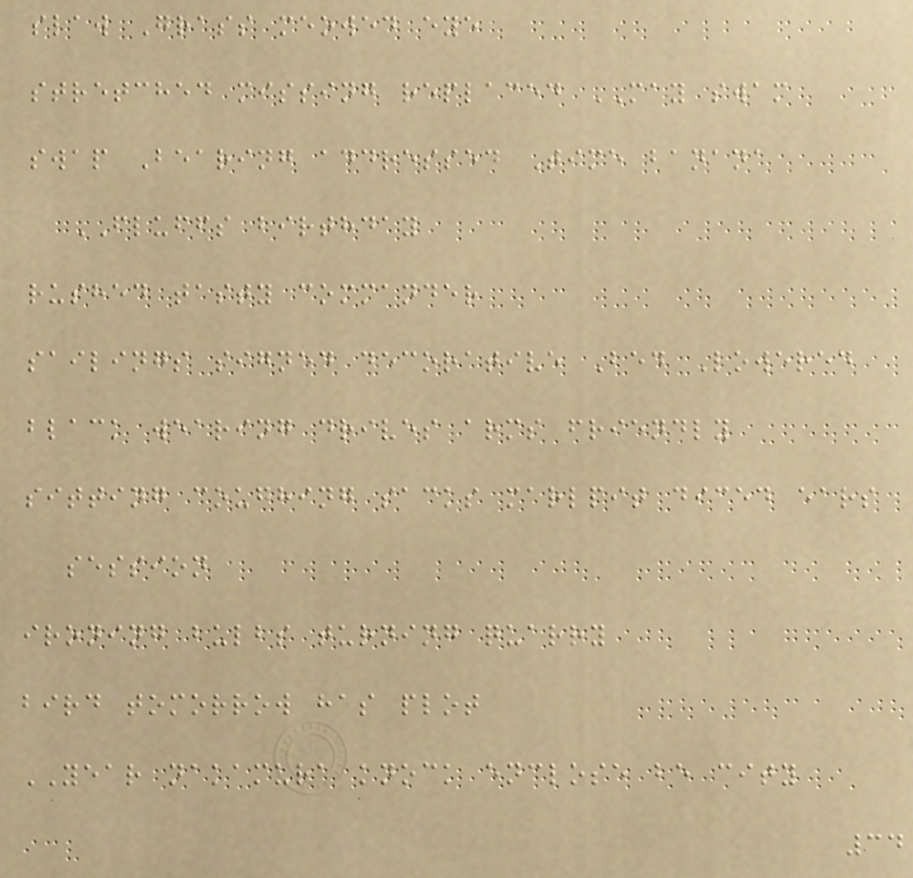slaw Grass meowed eye
stretched missing replaced MAY swam
swap Bearing addressed Time banana
FLUFFS birthday
rushed tasty commander
sailings signed decorative Bed Lowered
black wearing drives arms friendly
sitting coughing sacks marlpit diced ears
session
ironing bulbs turning quarry
bird tomorrow has plot
YEAR nakamura knock enclose be city
34
